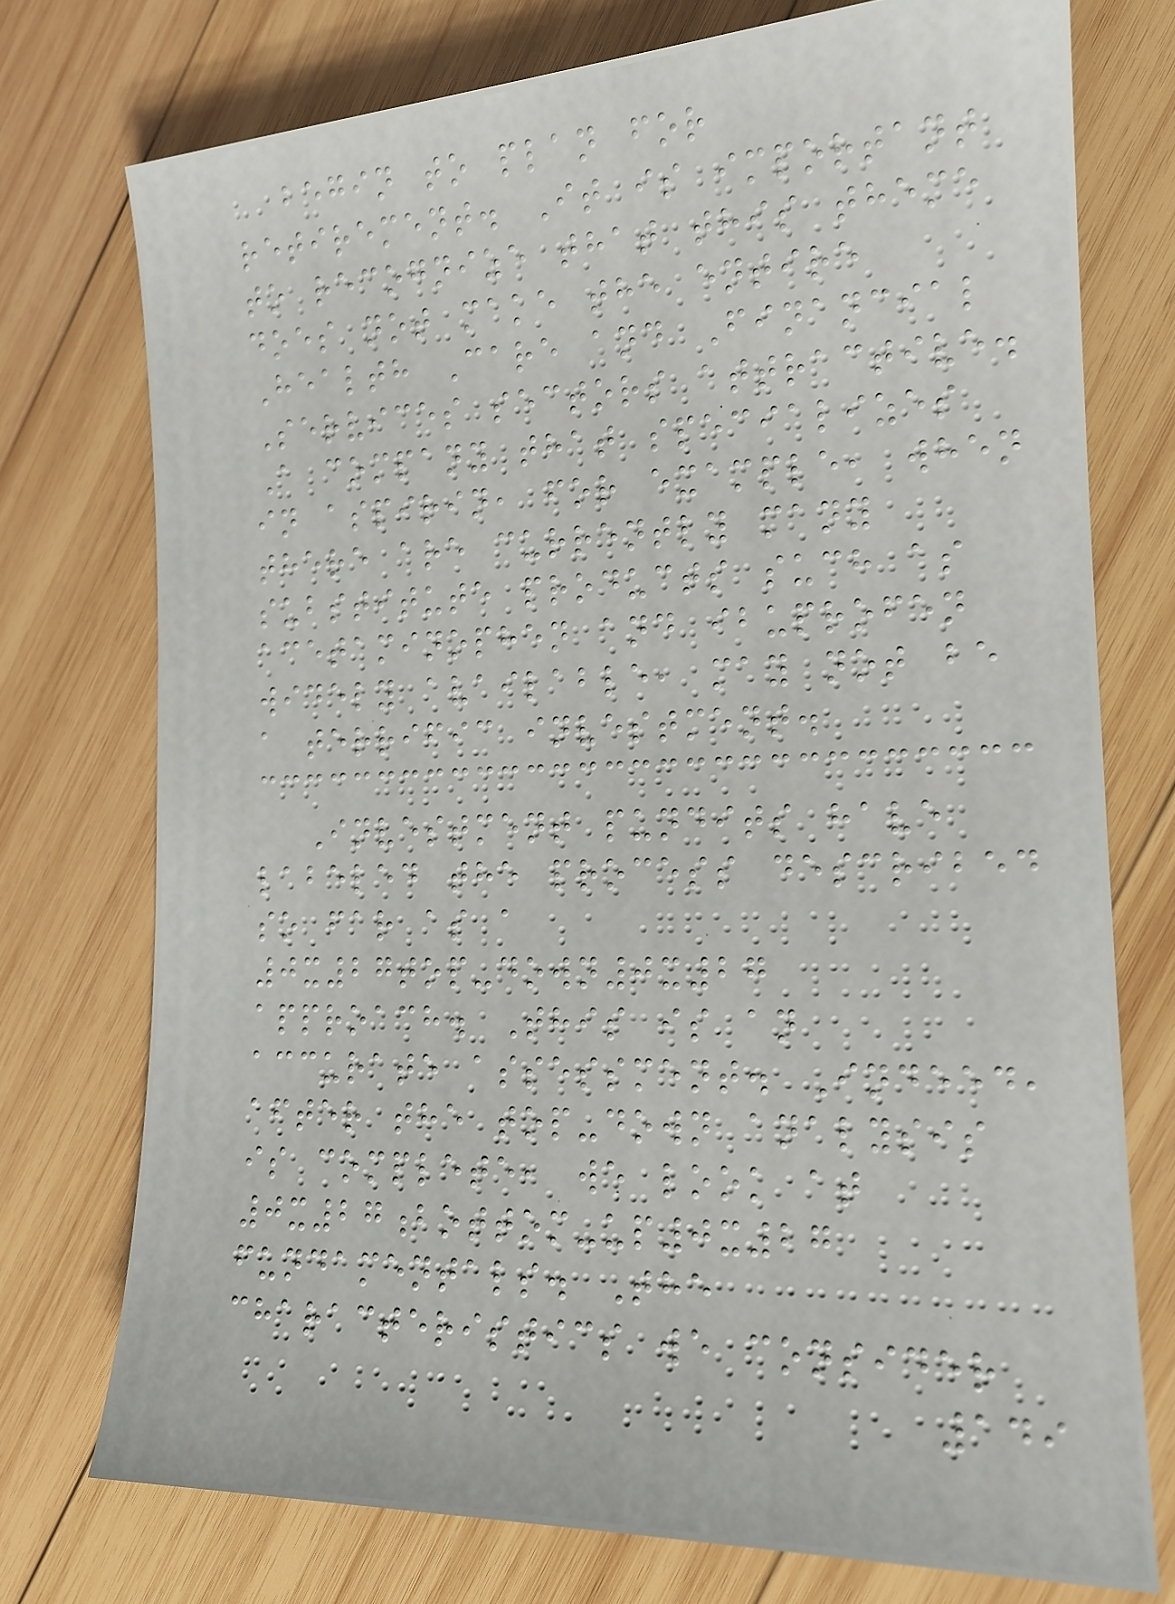begin to plan for
retirement. It is important
to recognize that this theme
does not make the entire
Health Care and Financial
Services sectors attractive.
A company that specializes
in aspirin, for example, when
there are currently many
substitute products such as
acetaminophen and ibuprofen
widely available, may not be
a terrific investment.
Investment pundits have
labeled the process described
so far as a
0x27top-down0x27
approach. This is an
accurate assessment. Indeed,
after the top-down analysis
is complete, we look at
0x27bottom-up0x27
fundamentals. The
characteristics we consider
149
